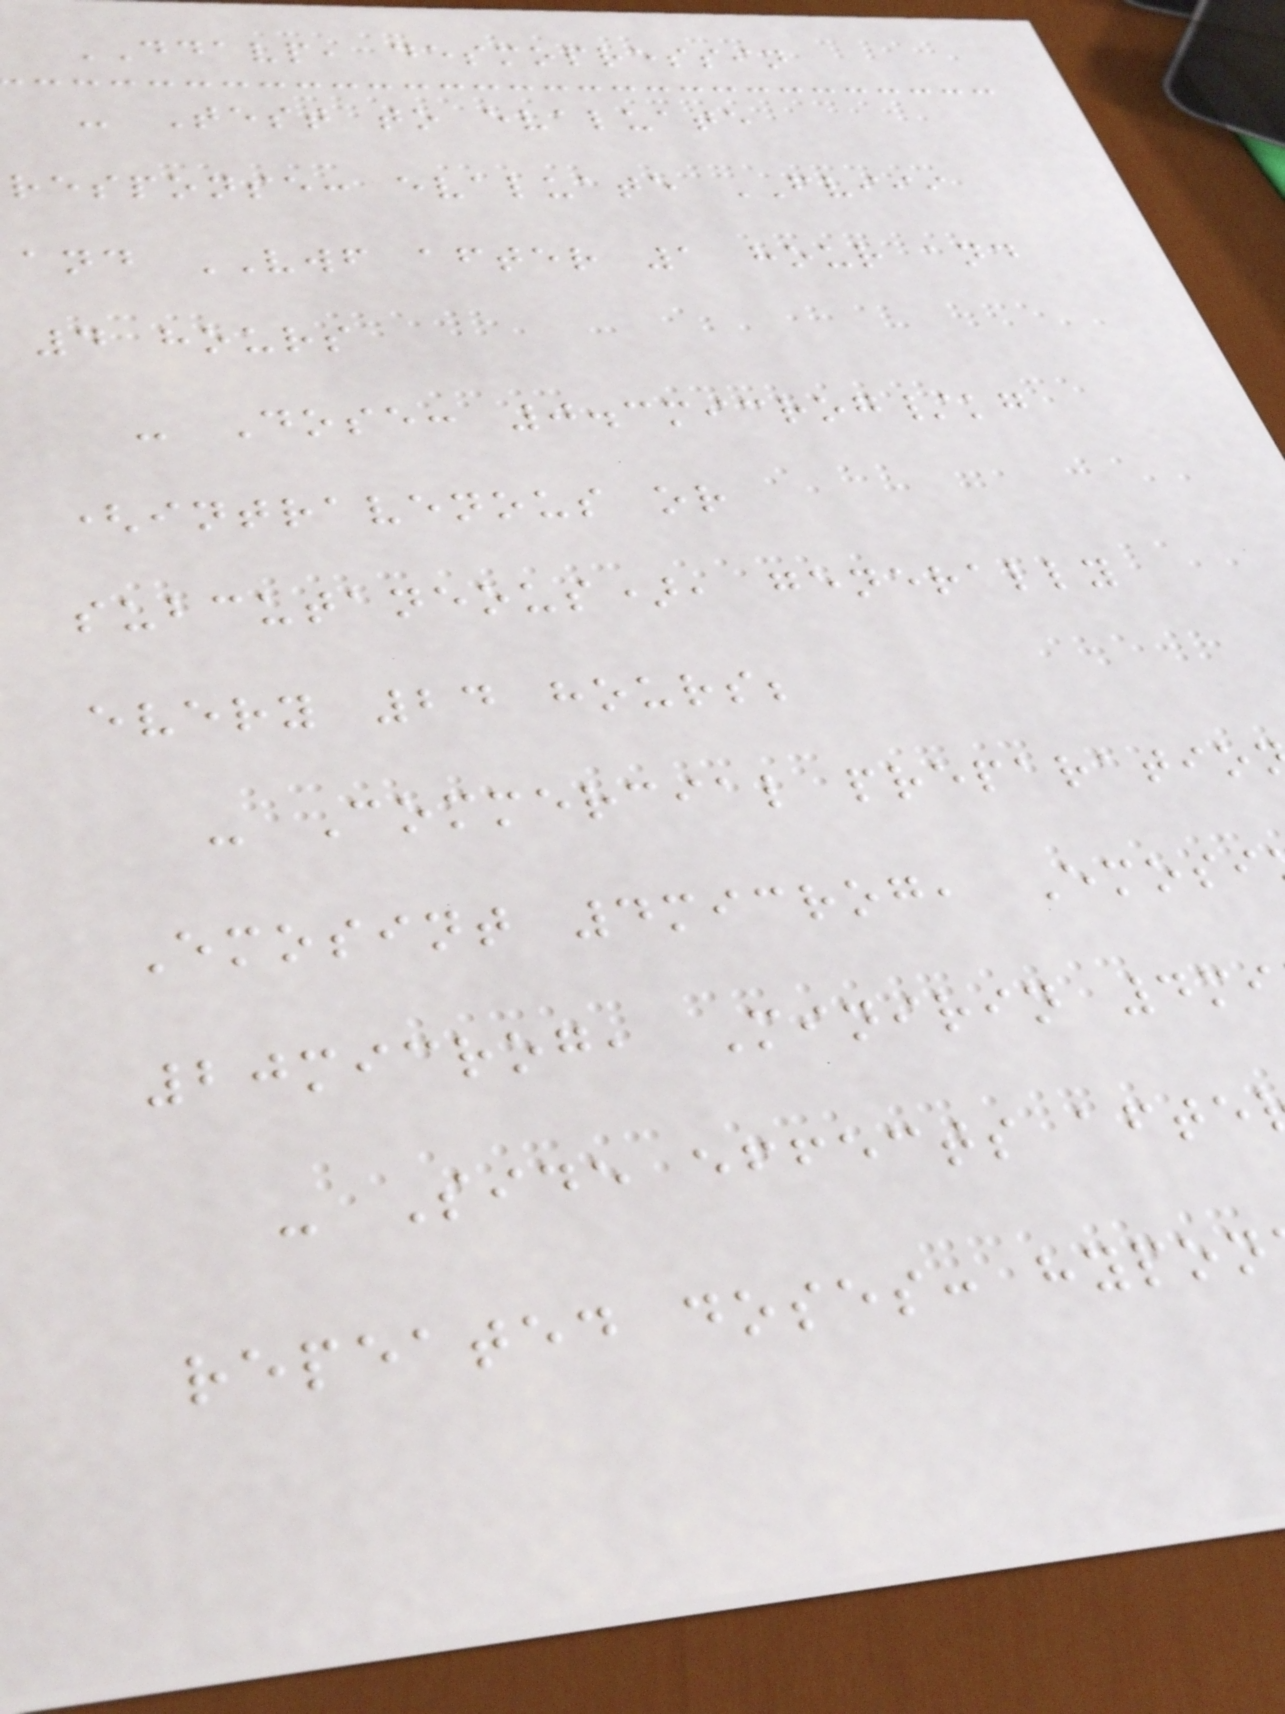DDAVP, desmopressin
- Test to evaluate
response: evaluate FVIII
and VWF after 1 hour and
4 hours
- Dose: 0.3microg/kg
(intravenous or
subcutaneous), generally
every 24 hours;
- Commercial preparatio
Emosint 4microg, Emosi
20microg, Minirin 4mi
- Side effects afte
repeated doses: hypon
